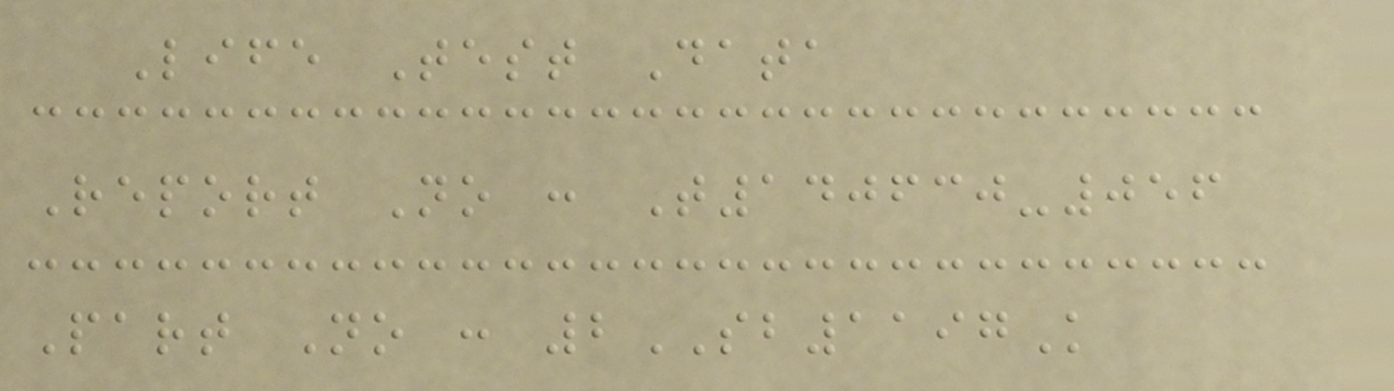Life Test Data
Report No : T140630-056
Part No : 2SB1197K
